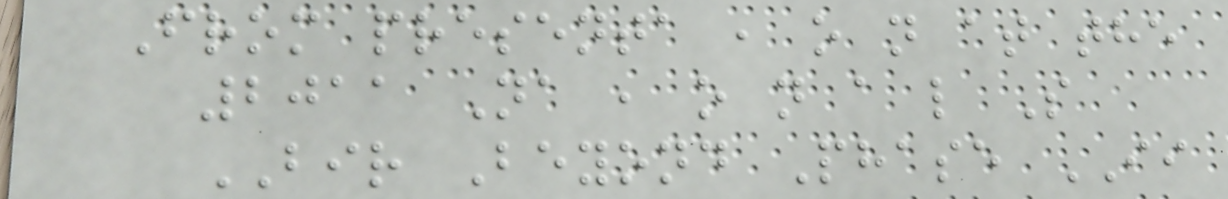From presenta , o n at the
2011 Na , o n a l S
BIR Beyond Phase II
